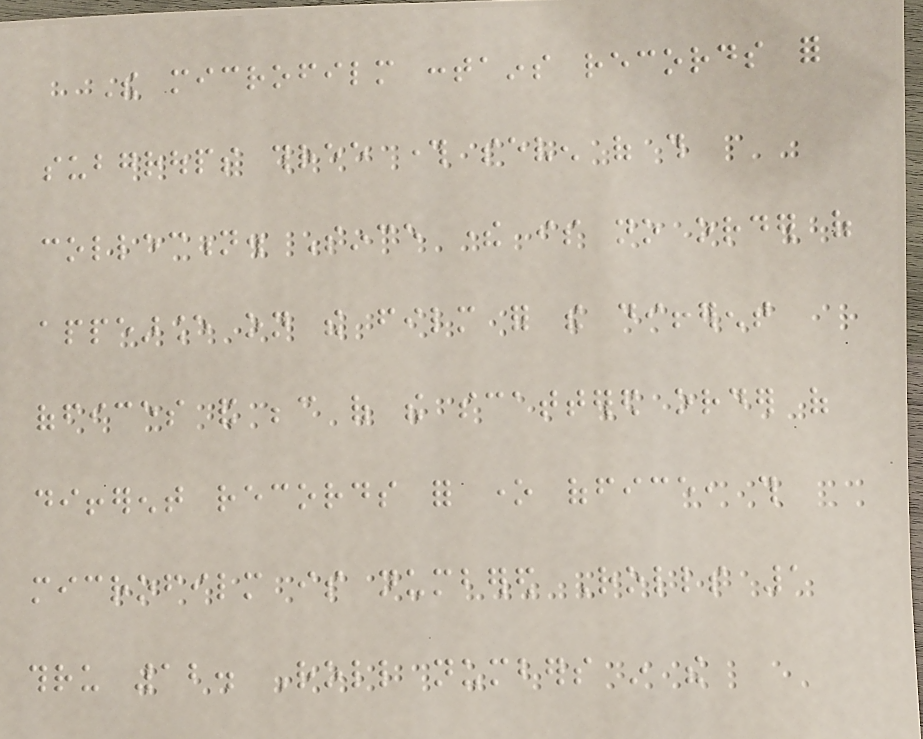The microfilm contains records for
subgroups three through seven of this
collection. Since there is no order of
appearance on the film for the different
offices and because of the scattered order of
different records for one office, this
microfilm is numbered Rolls 1
thru 12. Roll numbers in the
